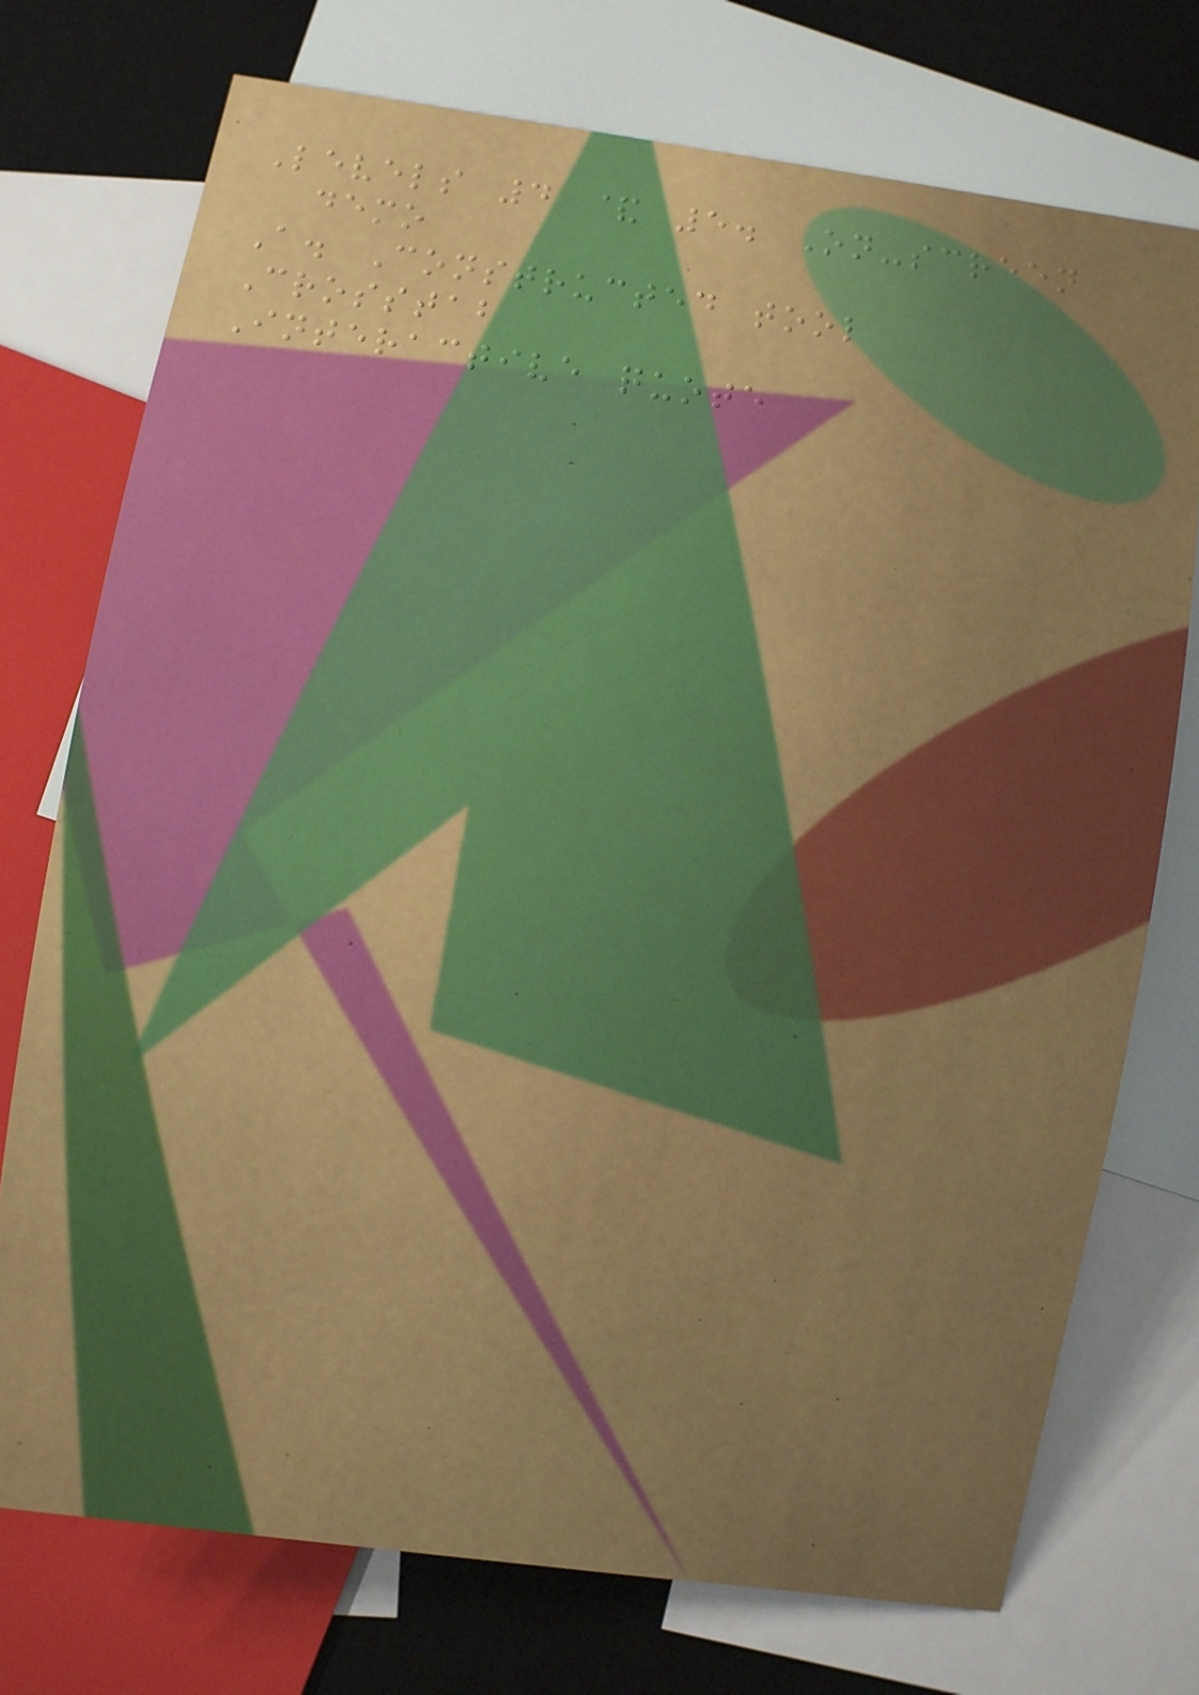Levels 4 & 5. On-screen
demo
A. Constructed tool
Crosstab
Interactive quote
